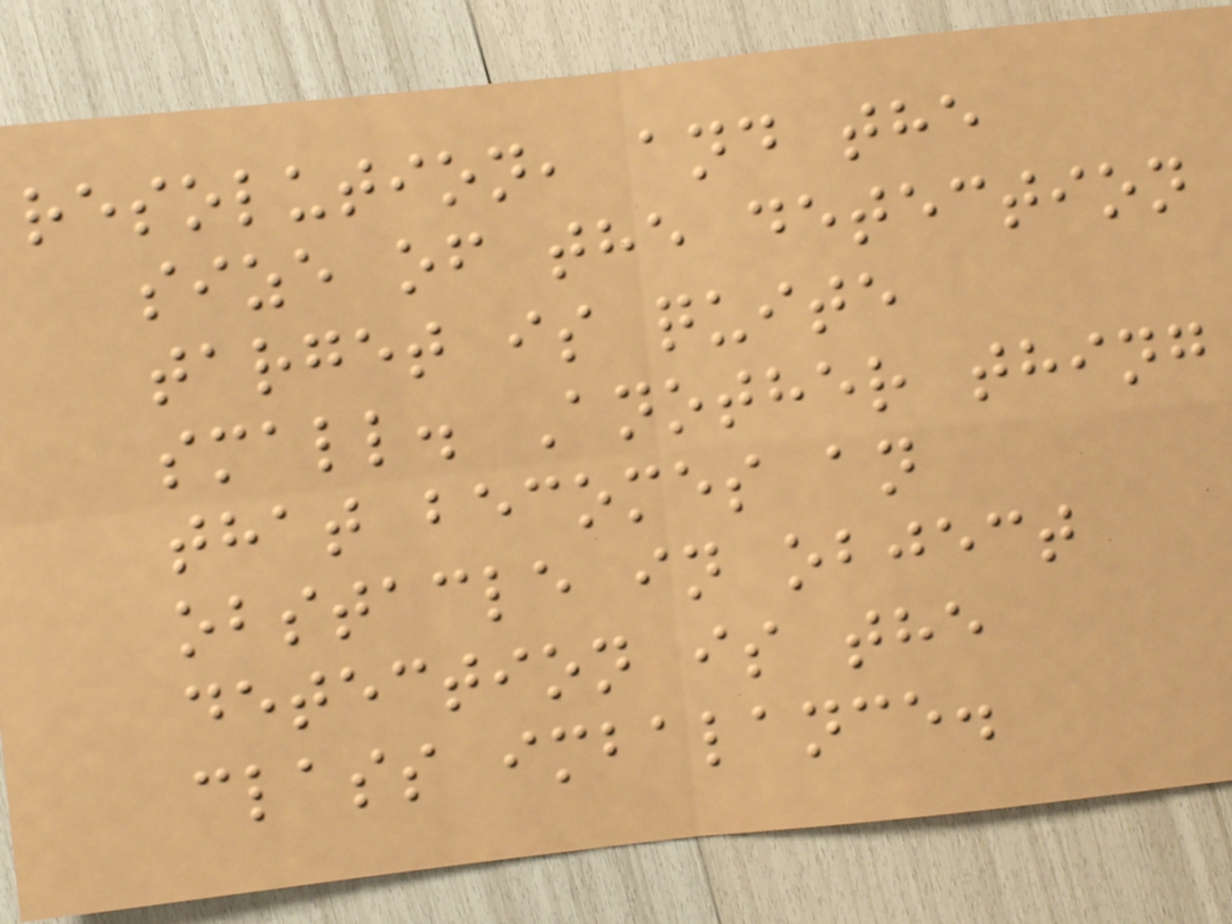resolution, and the
size of the detection
target is quite
small. Another thing
that becomes an
obstacle in object
detection is the
class imbalance.
